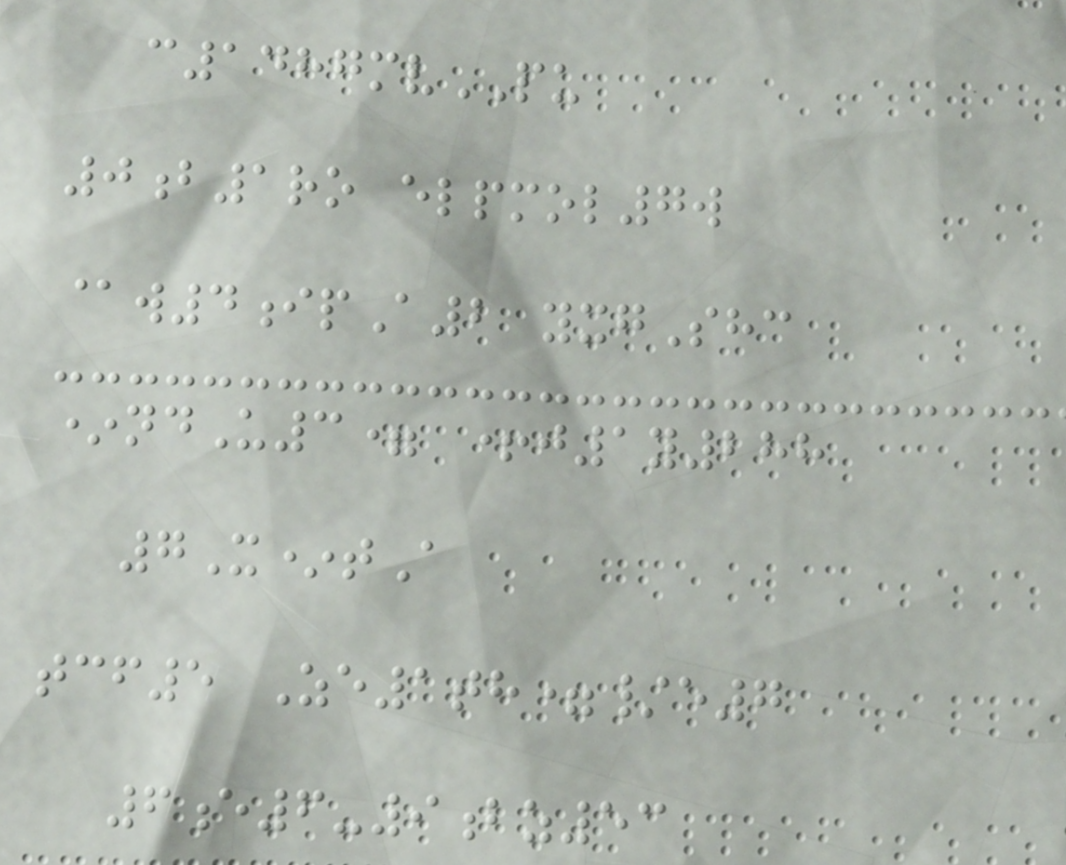c1487mvPU
0b1ro elpmol7w
@w4ipA2 yxgShc
*ndU3= +j1y288
7X*tA
tcf5 Ze1th=/e7
6e6-9bz53
